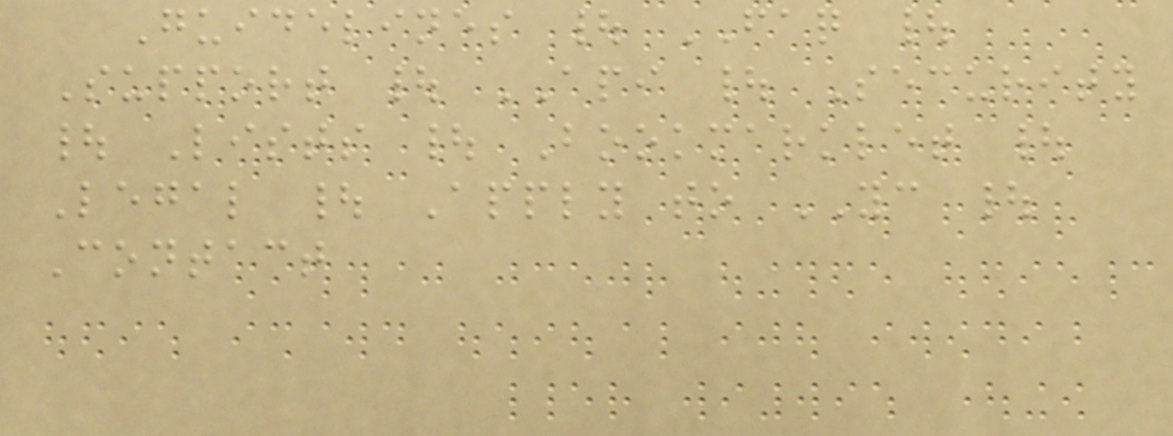Guidelines | FAQ |
Support | API | Security
| Lists | Bookmarklet |
Legal | Apply to YC |
Contact
